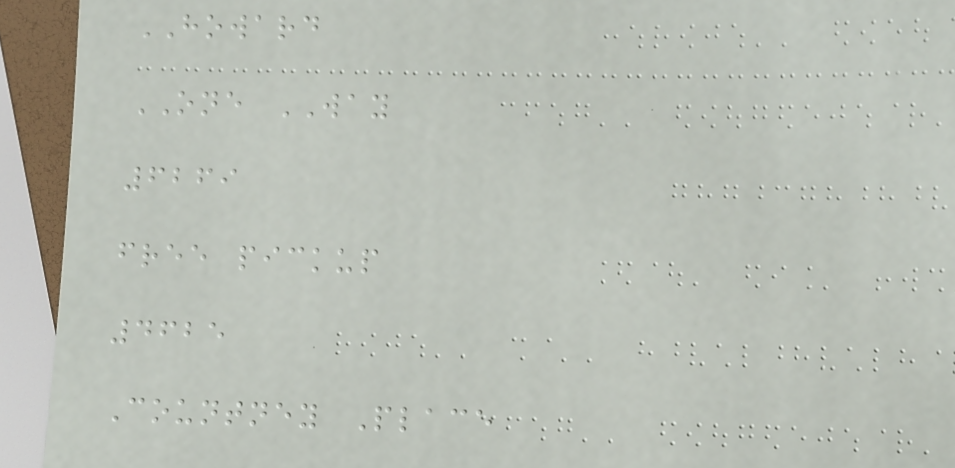HOWARD
ONE WAY
6269
free pickup
4625
Countney Place
